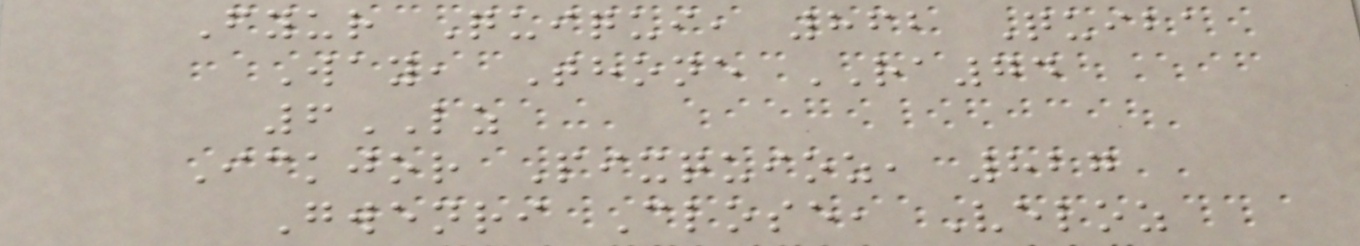Fyur Quiqui, 862 Quiba
Way, Thone RA74
6LZ
Ickjor Pixquioz, 827
Gwenri Close, Veloz
